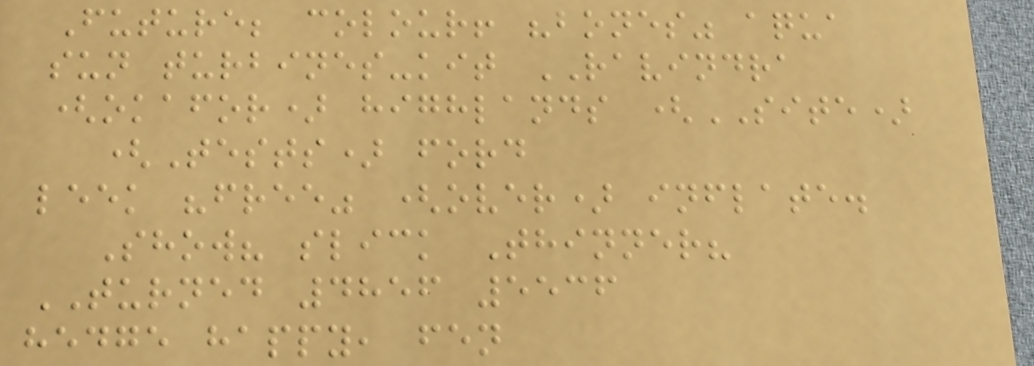Future; colour! "bones" aqua
sun turbines-kit RAVINDRA
(okafor) highlands (SITE)
(Tests) ford
leek "free" (over) inflate.
Show? slick Thinner?
TURNED 4856 5536
hedge happy, fen
